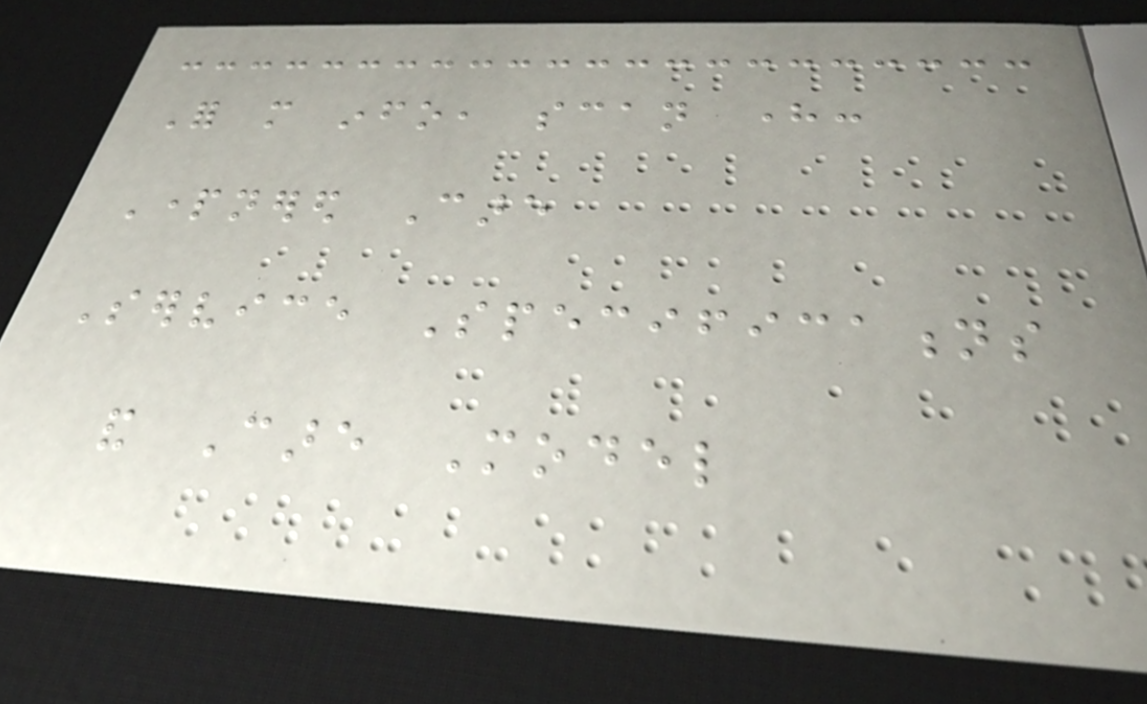For more info, scan here:
Partnered Care
Service Specifications
and Care Model
